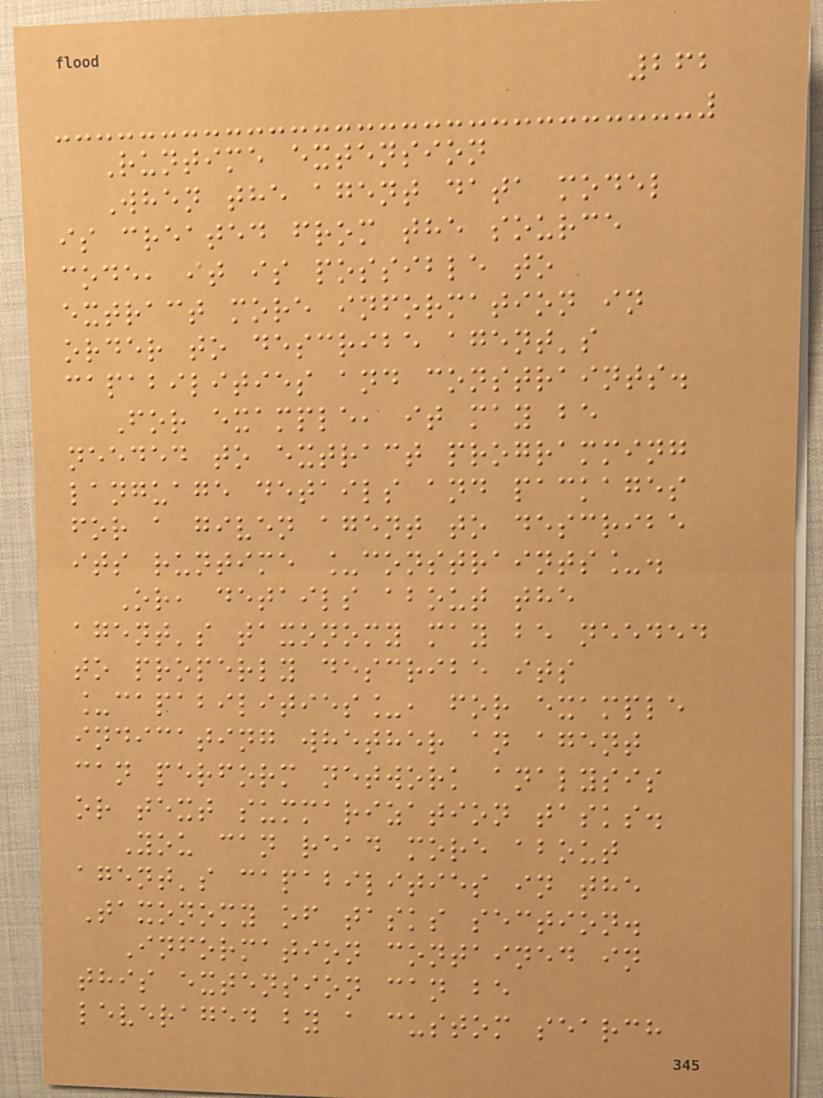262
Runtime extension
When the agent data model
is created from the source
code, it is possible to
extract more information in
order to describe agent's
capabilities and constraints.
For example, it may be
needed to extract programming
language details and packages
for a given agent to describe
its runtime _constraints_.
Or, details about the
agent's taxonomy may be needed
to properly describe its
_capabilities_, for example
indicating whether an agent
can perform network analysis
or text summarization tasks.
You can read more about
agent's capabilities in the
Taxonomy of tasks section.
Information contained in
this extension can be
leveraged by a custom search
